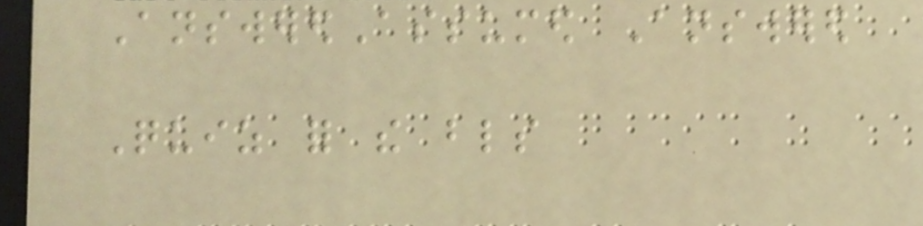AnsweredAssumed Answered
Quiz for the blinds
